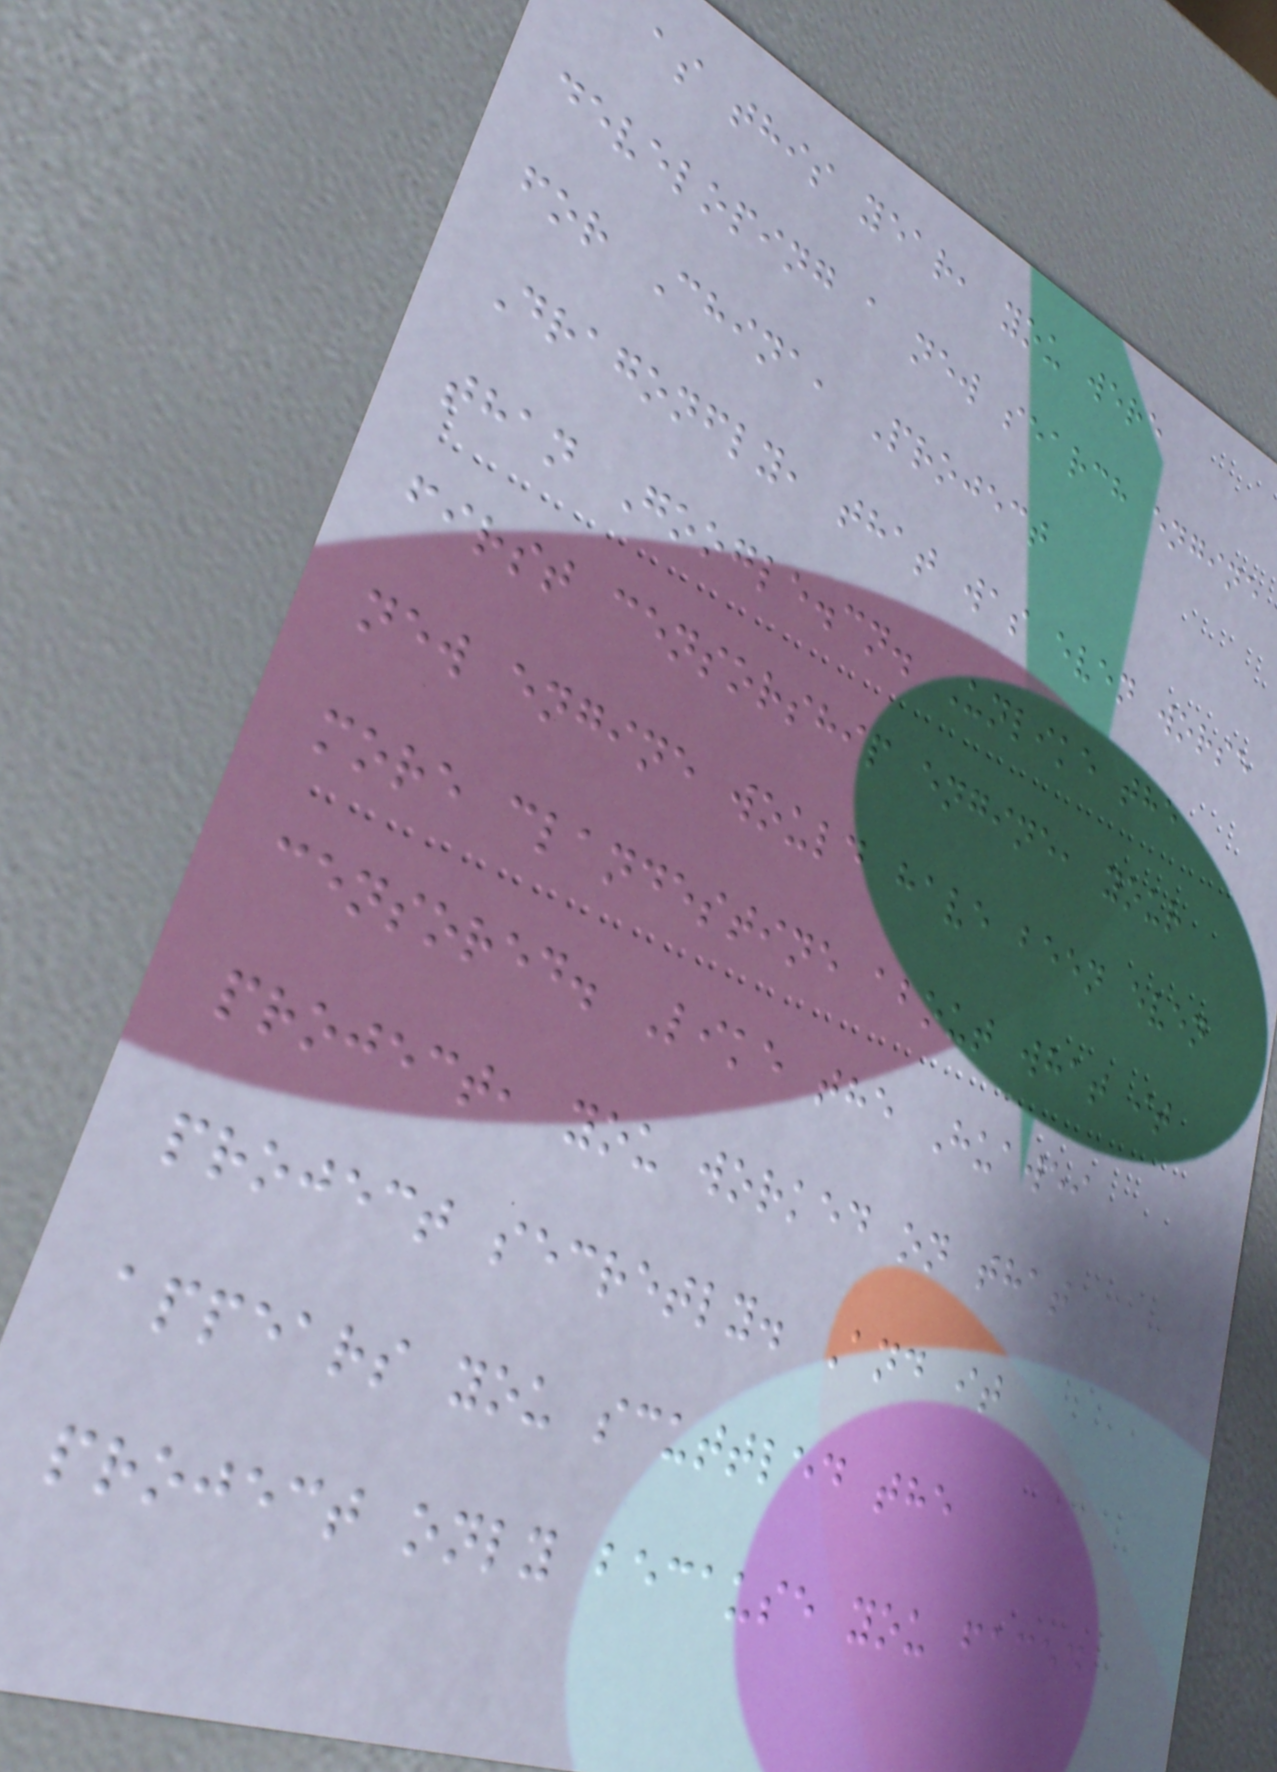as this year, you were
developing a new search engine
for China, Project
Dragonfly, that was even worse
than Google.cn. Unlike the
first censorship engine, your
new engine would have been even
more clandestine about what it
censored. Like the Huawei
project, you worked on that
project secretly. And it
appears you scuttled the
project only because you faced
